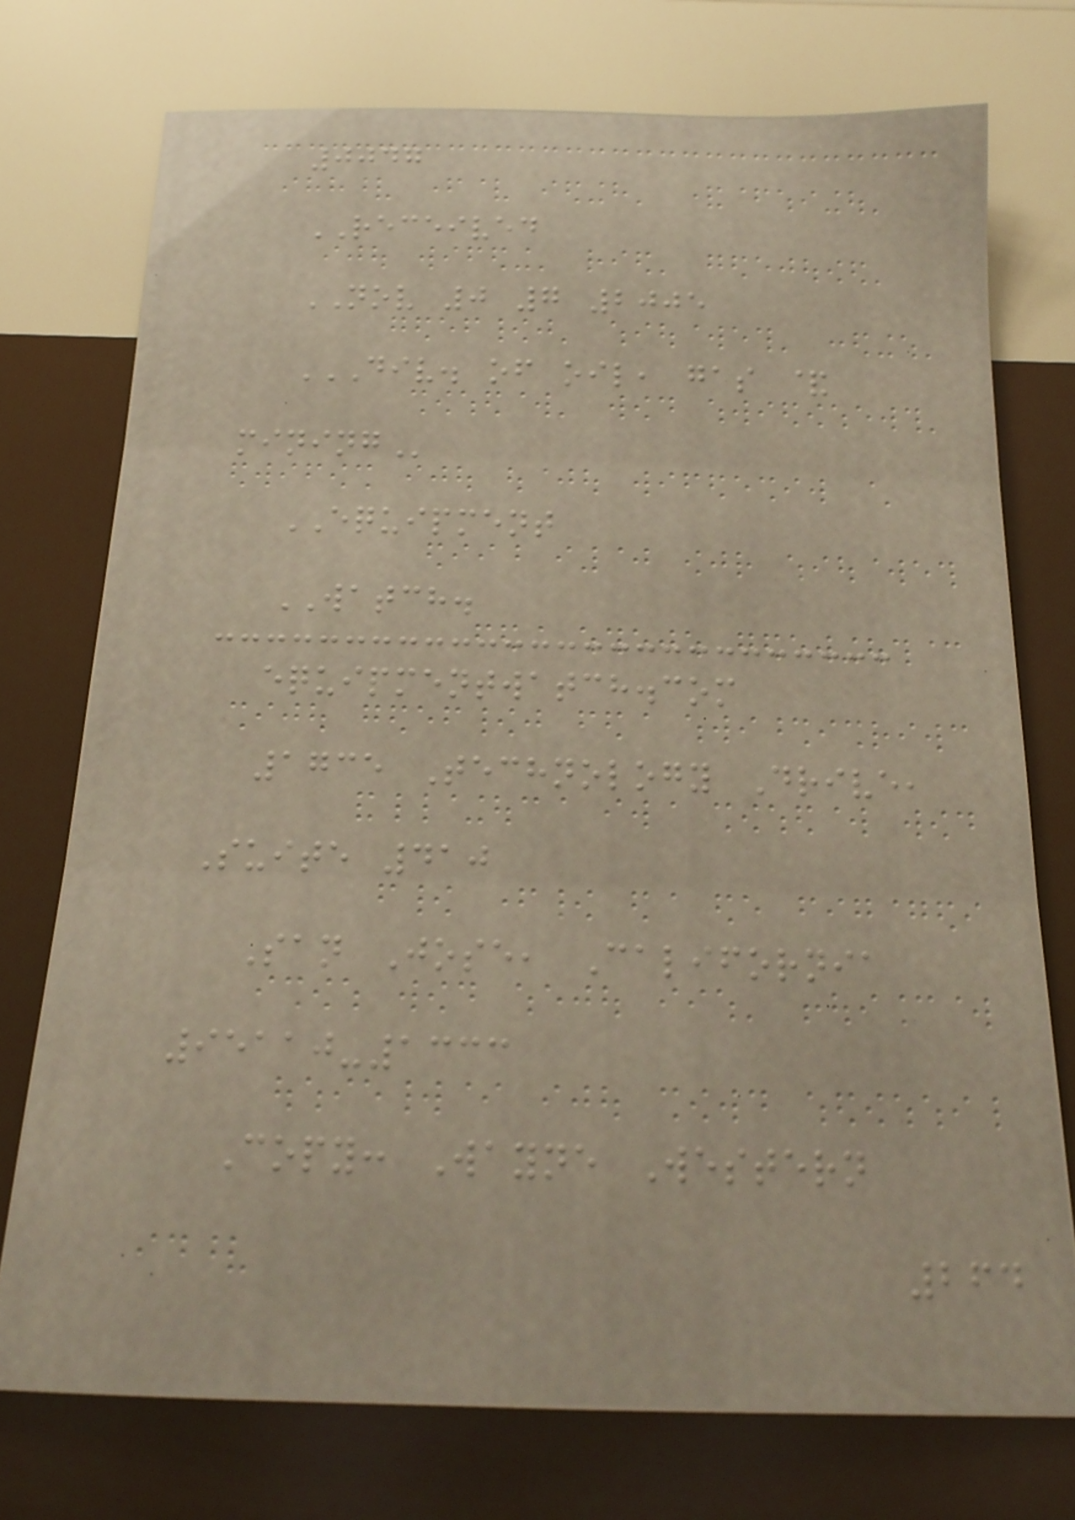0047
RECEIVED
NOV 0 7 2005
DIV. OF OIL, GAS &
MINING
EQUIPMENT
WATCH.
equipmentwatch.com
1735 Technology Drive,
Suite 410
San Jose, California
95110-1333
Copy: Wayne Western
264
